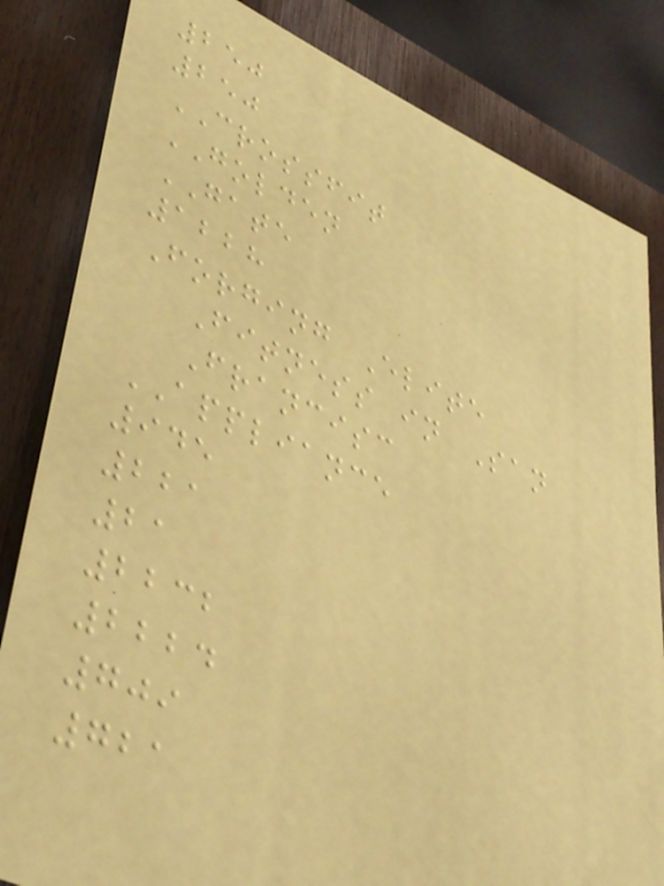250
250
CROSSFIT
GOLDEN
GATE
1228
Forging Elite
Fitness in San
Francisc
APPLIANCE
945
221
21
2232
2224
709
721
